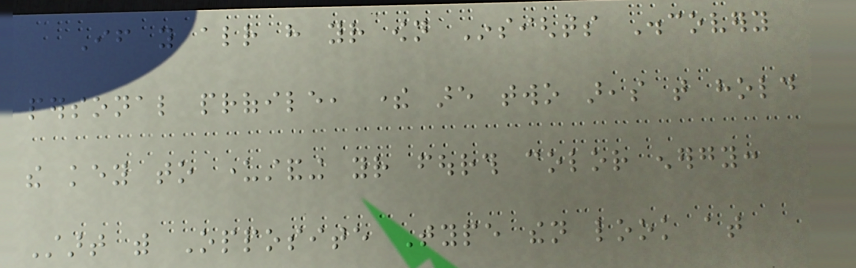If you already have your own Insights Discovery
personal profile, there are two areas that hold
the key to understanding your fourth color energy:
Start with Opposite Type then look at
